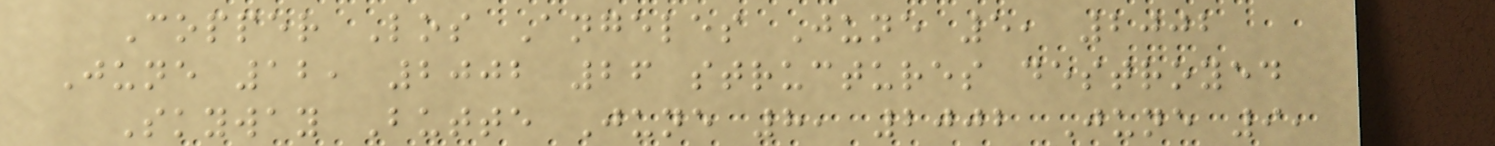Copper Los Angeles June 5, 2002
June 12, 2002 26 structures destroyed
Skyway Butte June 8, 2002 June 9,
